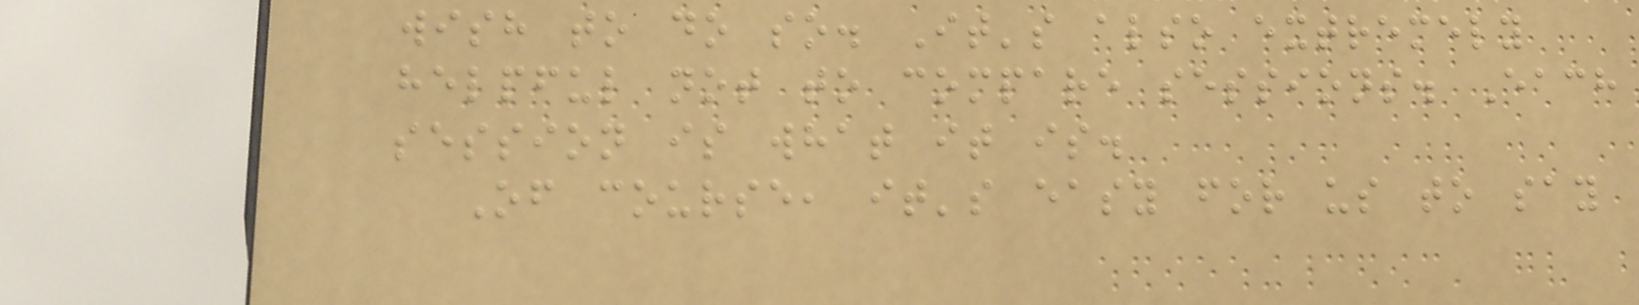wish to do so. It's also extremely
helpful not to compare sessions. Each
session is what it is.
Of course, it's easy for us to say
